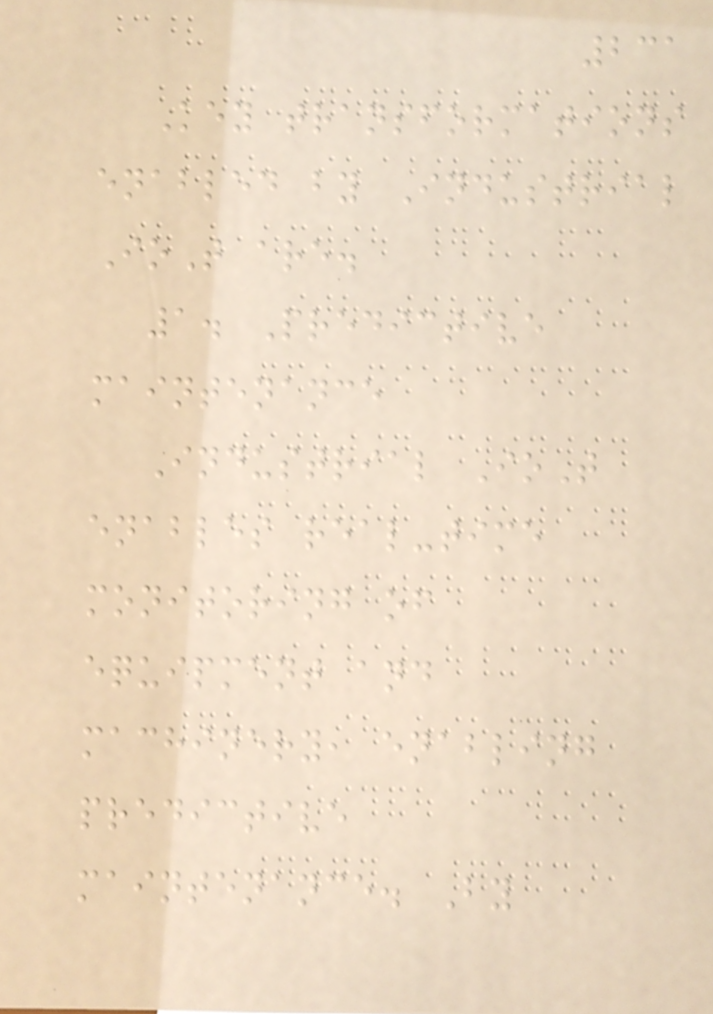231
Key transformations
enabled by Industrial
IoT are.
1. Predictive
maintenance
Industrial IoT
enables real-time
monitoring of
equipment and
machinery, enabling
predictive
maintenance. By
